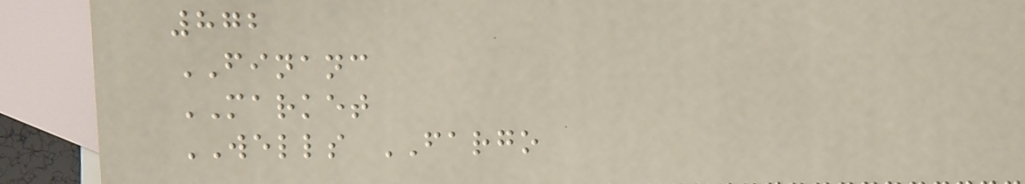872
FINANC
MARKET
WELLS FARGO
